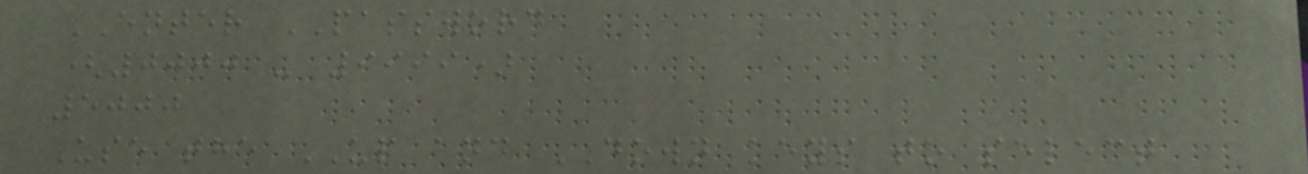ENTER PASSWORD
(0000 - 9999)
5000
Use the UP and DOWN keys to select
